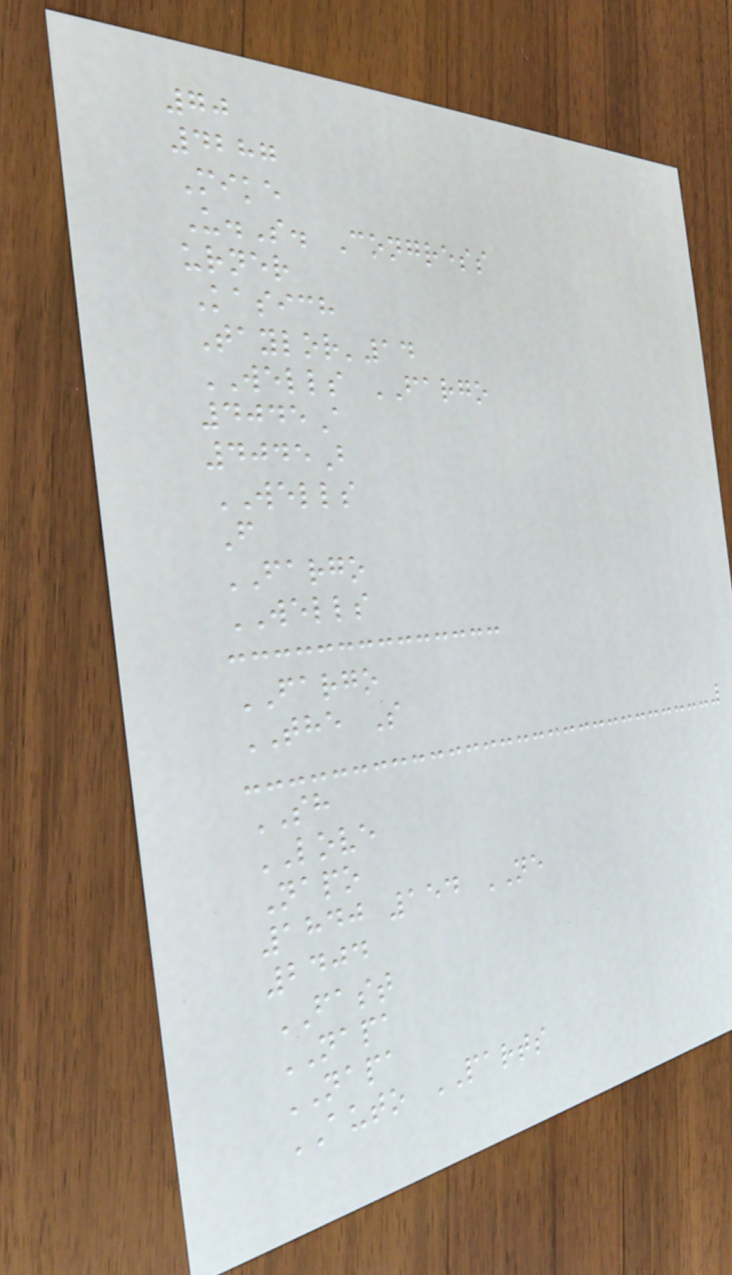70
4287
Mike
U.S. Congress
urner
Kasich
Taylor'14
WELLS FARGO
4045A
4045B
WELLS
F
FARGO
WELLS
FARGO
THE S
SH
LOVE
Napo
1840 154 NE
2404
FAST
NAPA
NAPA
AUTO PARTS
